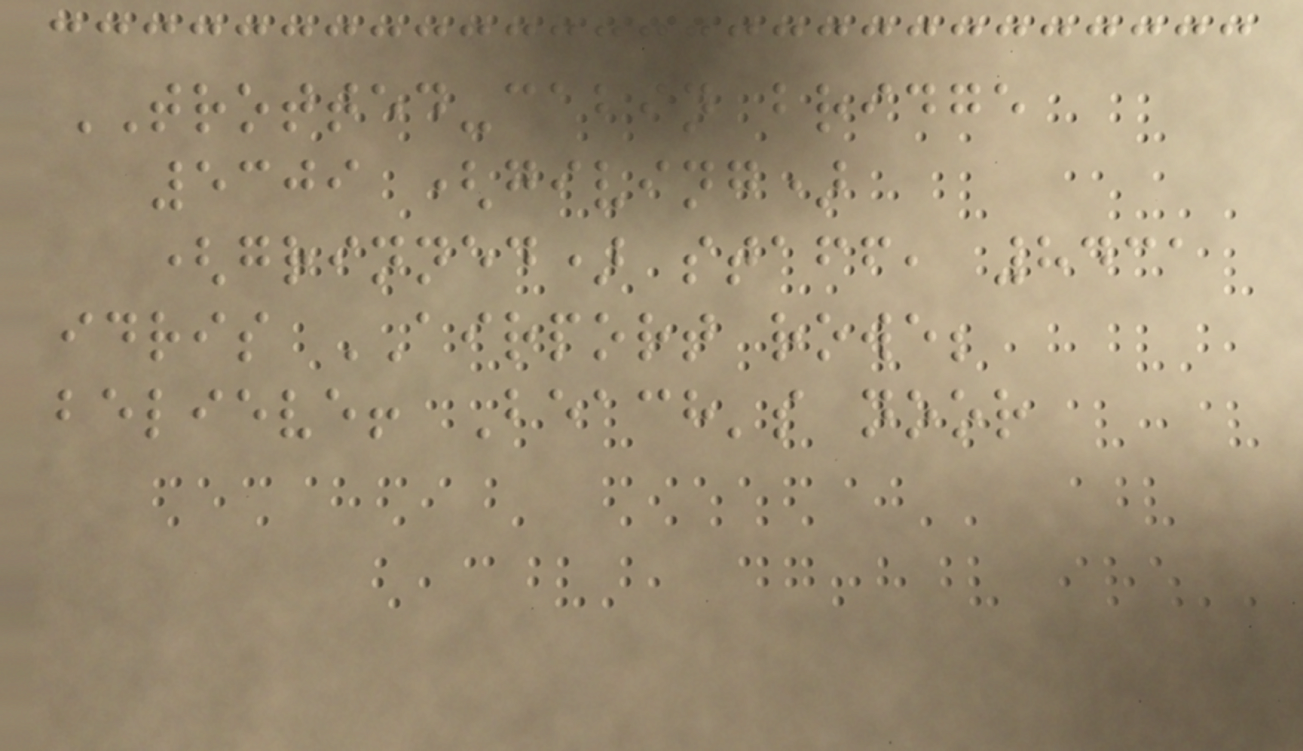TROTTED-cabin bridge
5309 (giving)
(grinned) staff, 8431
idris AIRPORT rowe;
believe! Beach's noor
